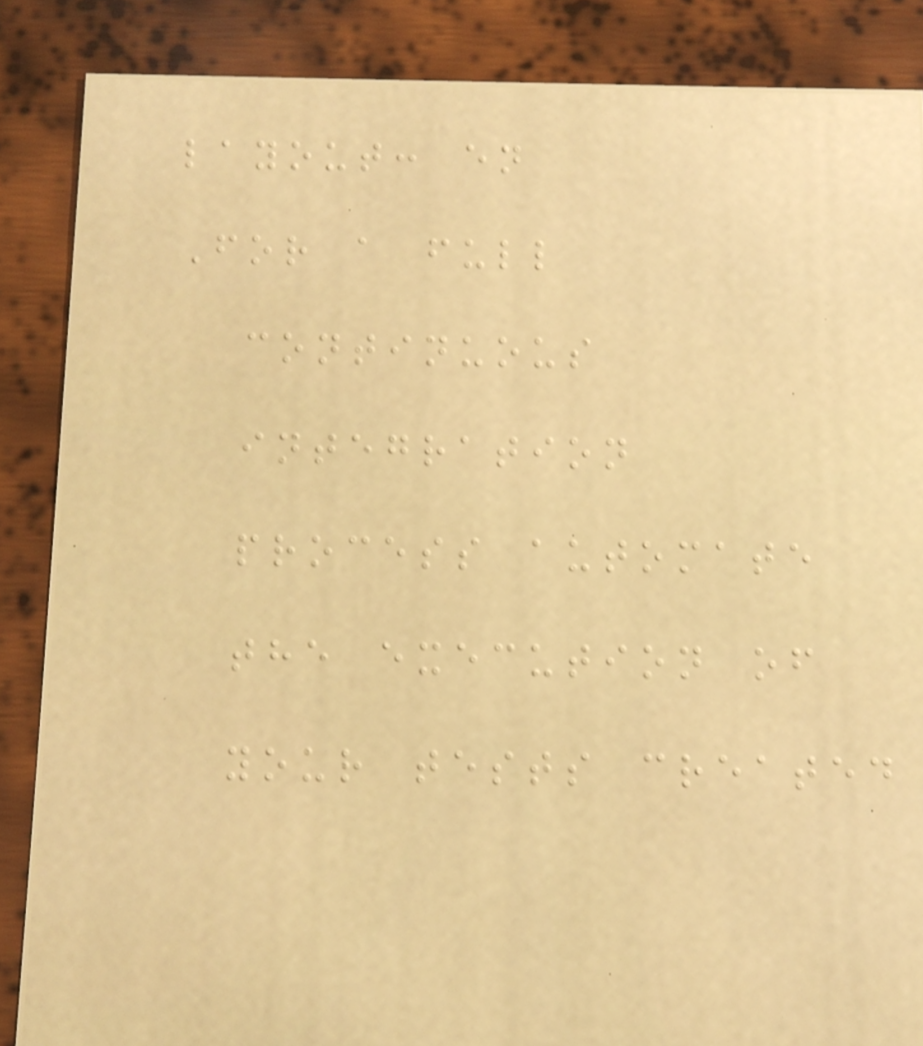layout: en
For a full
continuous
integration
process automate
the execution of
your tests created
